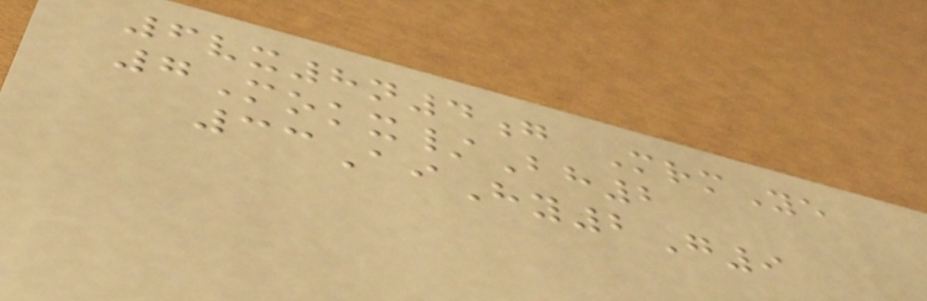6vx8n4g MrmYe
7Mokx/Bh2
33AiHy2G9
